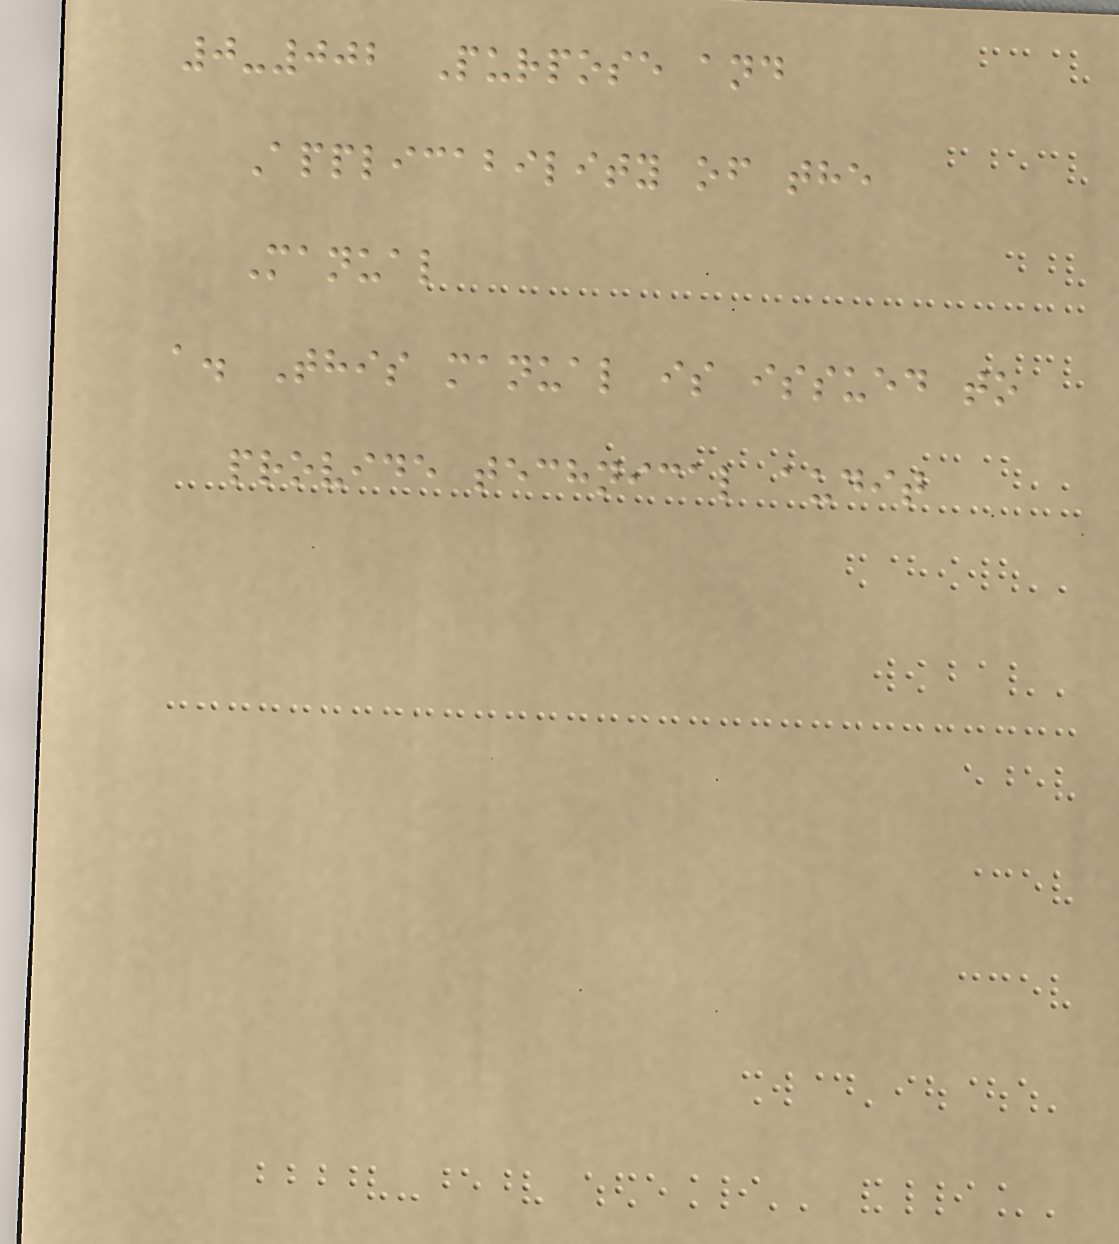0-002 Purpose and
Applicability of the
Manual
a. This manual is issued to
provide technical audit
